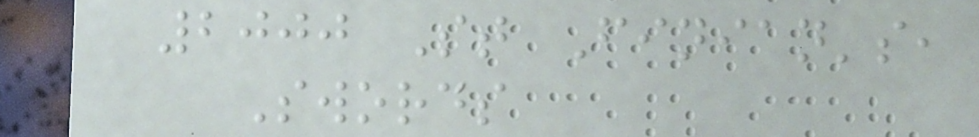2000 St Finian's,
Swords
